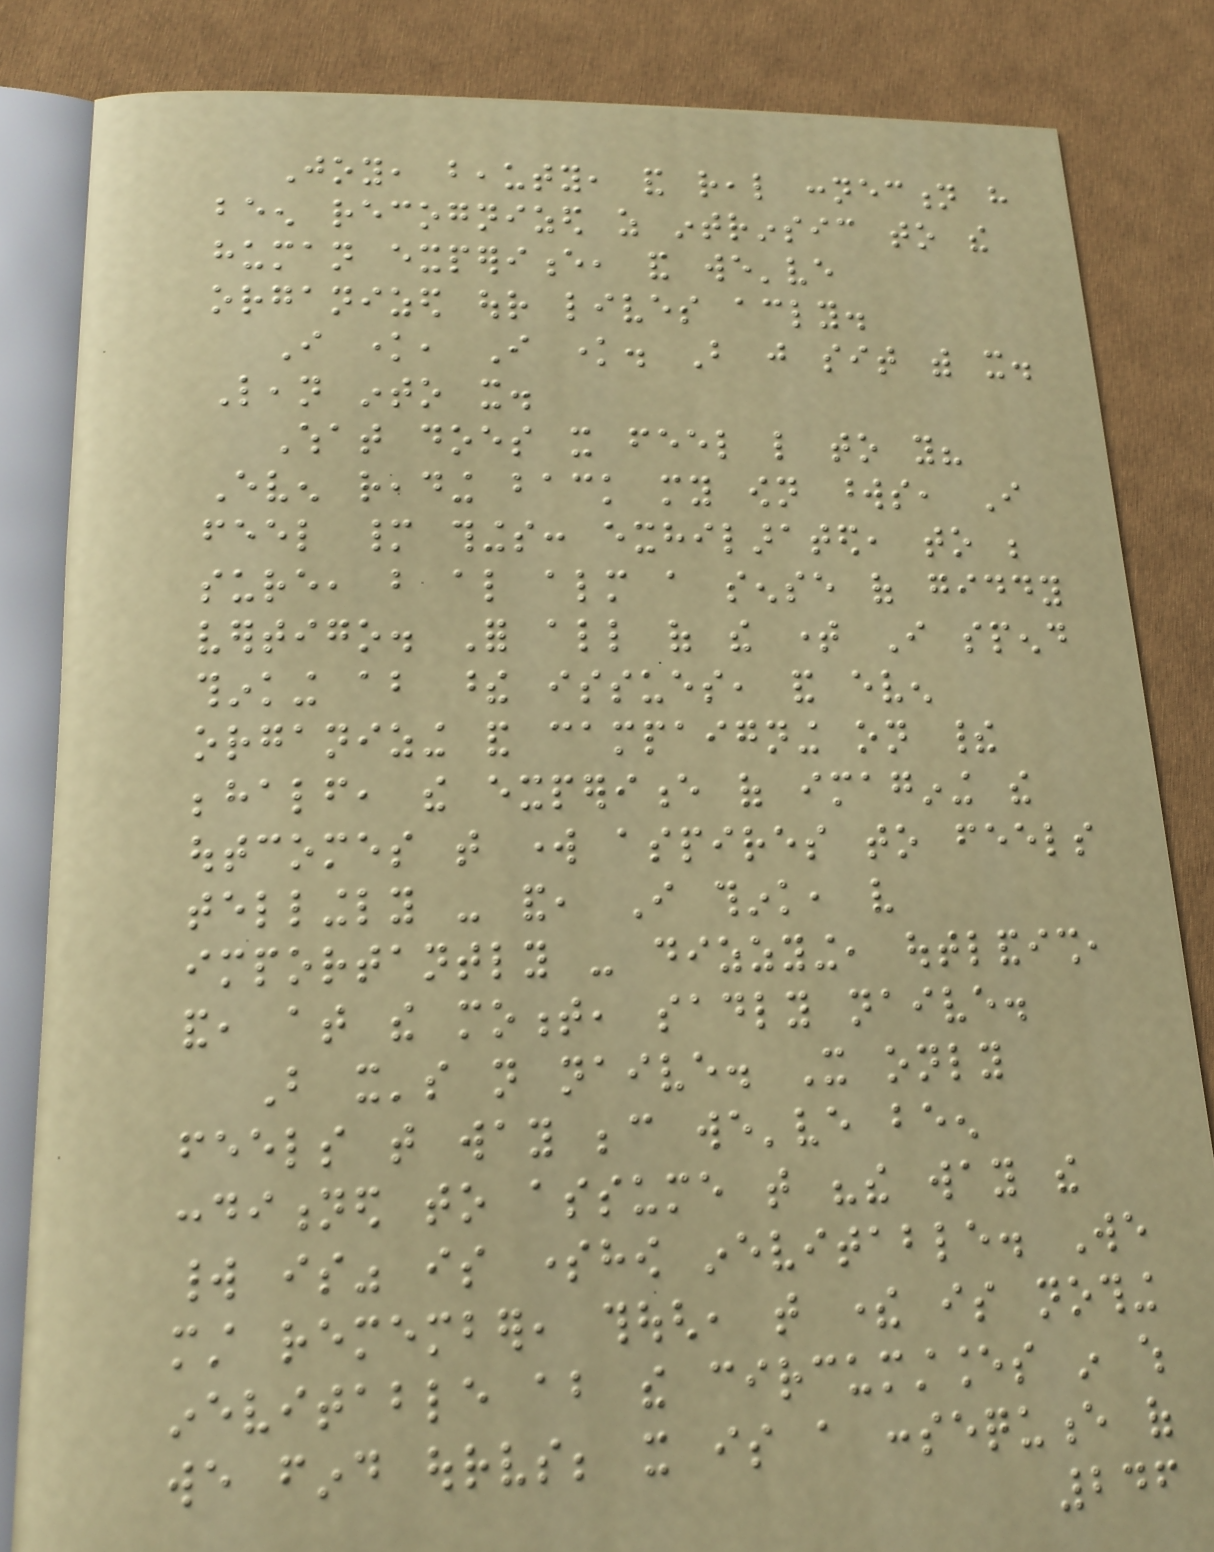Joy, beauty, and real connection have
been recognized as intrinsic to the
human experience, and we've
organized our lives accordingly.
I know, I know. But just sit with it.
Lean into it.
What does it feel like to you?
Even reading back my own words, I
feel many things: exhilarated, to be
sure, but also almost a sense of giddy
vertigo. For all of the time I spend
thinking about these issues, and even
organizing and campaigning on their
behalf, the experience of imagining the
outcomes that work aspires to feels
tellingly - and, I think, very
importantly - dizzying, outlandish,
and, at the moment, sadly naive.
But it's not naive. It only
feels that way because we've been
conditioned to assume that "the way the
world is" is somehow inevitable. We
must remember, though, that there is nothing
inevitable about the circumstances in which
we find ourselves; it is a consequence of
246
